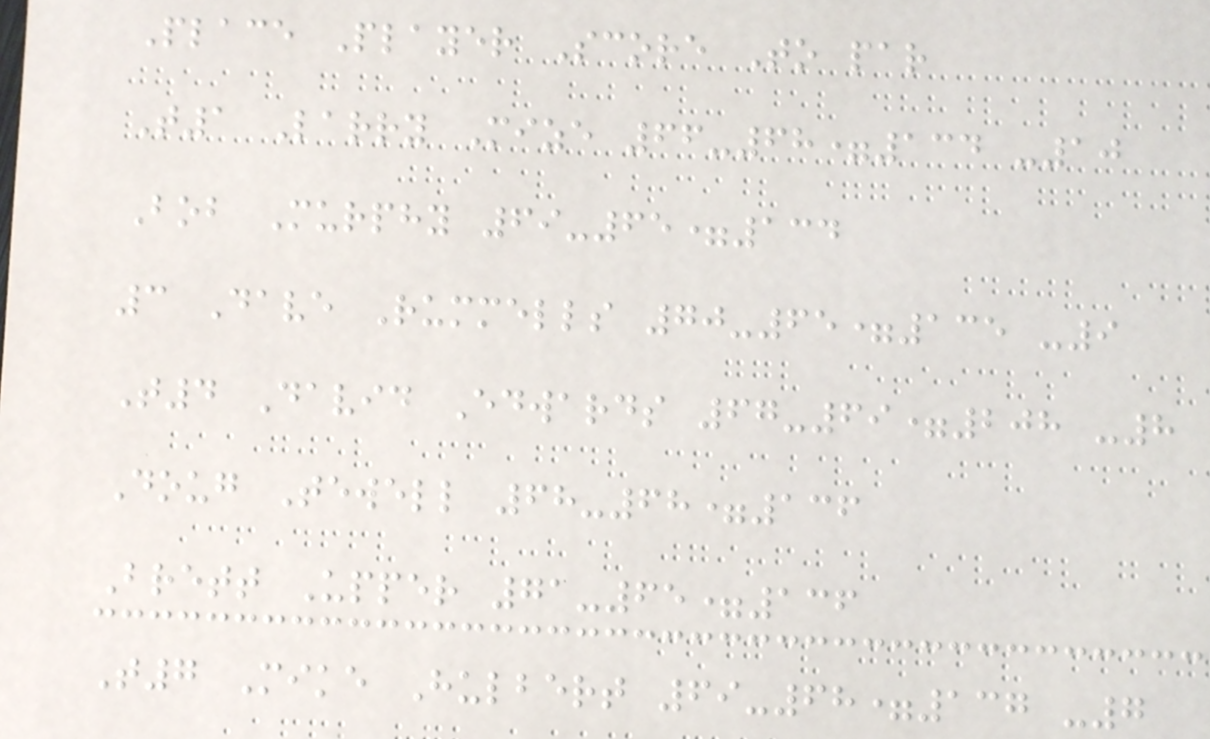Place Player Score To par
T1 Larry Mize 66-68=134 -10
Bob Murphy 69-65=134
3 Dave Rummells 70-65=135 -9
T4 David Edwards 67-69=208 -8
Doug Tewell 68-68=136
Brett Upper 71-65=136
T7 Mike Hulbert 69-68=137 -7
